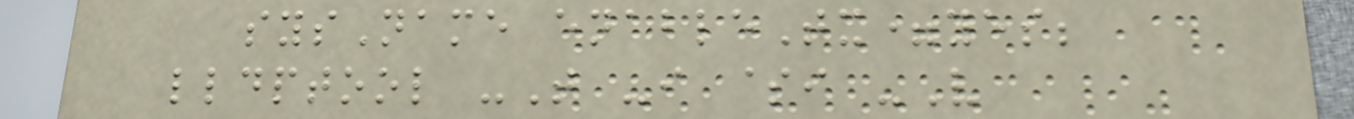sysName enableTx=yes;
lldptool -T -i $i -V
